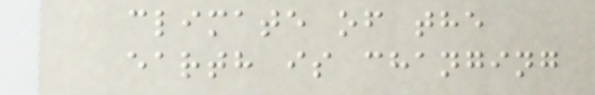climate of the
earth is changing
